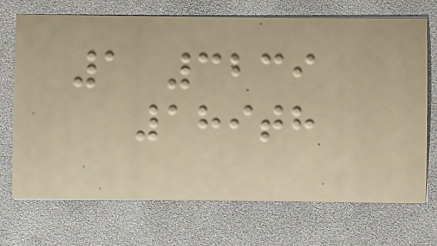1 3239
189th
